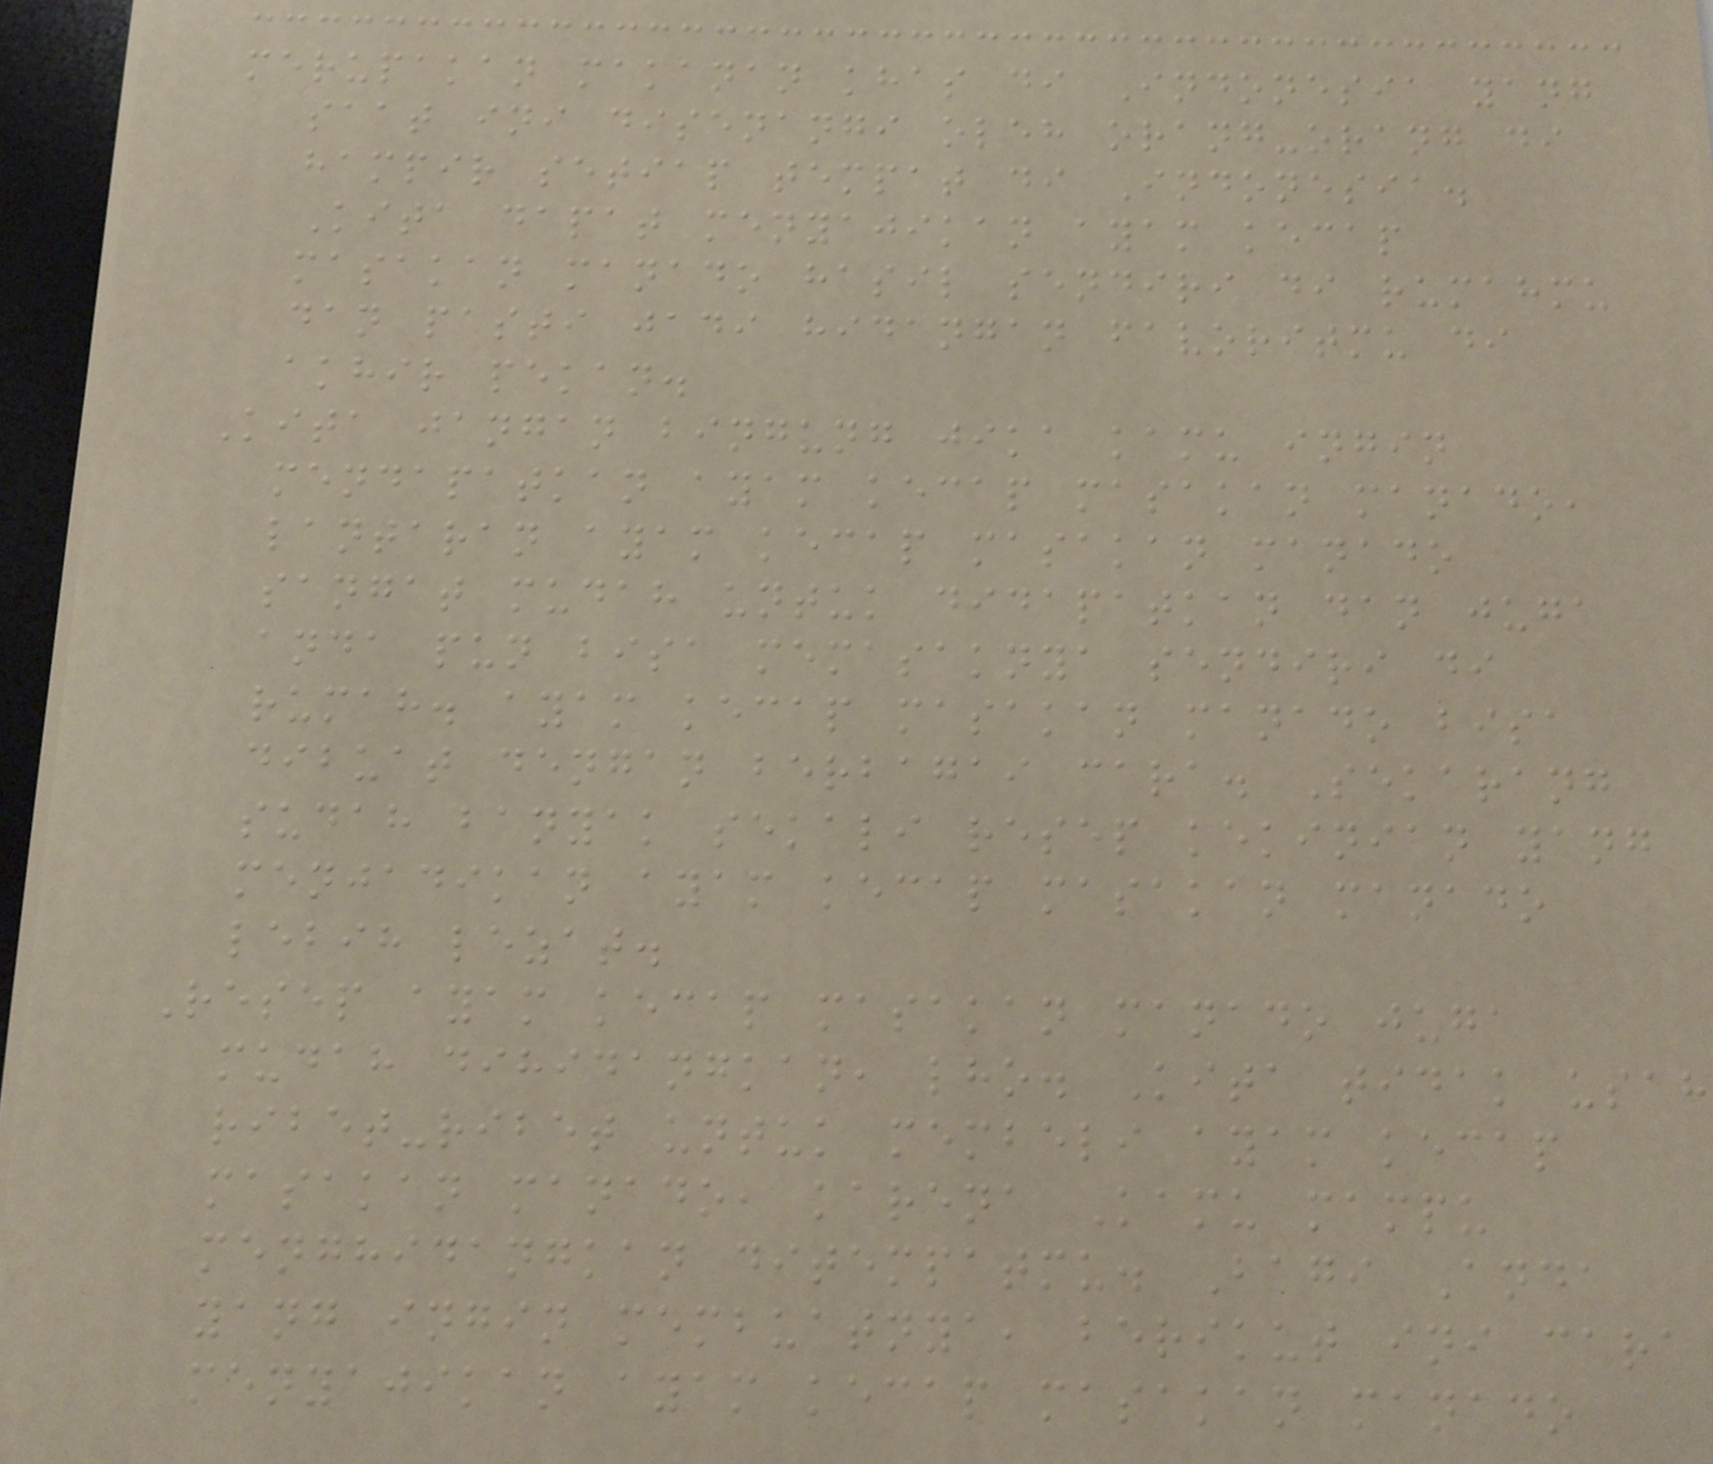merupakan makanan khas di Indonesia yang
saat ini disenangi oleh orang-orang di
hampir setiap tempat di Indonesia.
Kita dapat menyajikan ayam kecap
masakan manado hasil sendiri di rumahmu
dan pasti jadi hidangan favoritmu di
akhir pekan.
Kita jangan bingung jika kamu ingin
mendapatkan ayam kecap masakan manado,
lantaran ayam kecap masakan manado
sangat mudah untuk didapatkan dan juga
anda pun bisa memasaknya sendiri di
rumah. ayam kecap masakan manado bisa
dibuat dengan berbagai cara. Sekarang
sudah banyak sekali resep kekinian yang
menjadikan ayam kecap masakan manado
lebih lezat.
Resep ayam kecap masakan manado juga
mudah dihidangkan, lho. Kita tidak usah
ribet-ribet untuk membeli ayam kecap
masakan manado, karena Kamu mampu
menghidangkan ditempatmu. Bagi Anda
yang ingin membuatnya, berikut ini cara
menyajikan ayam kecap masakan manado
